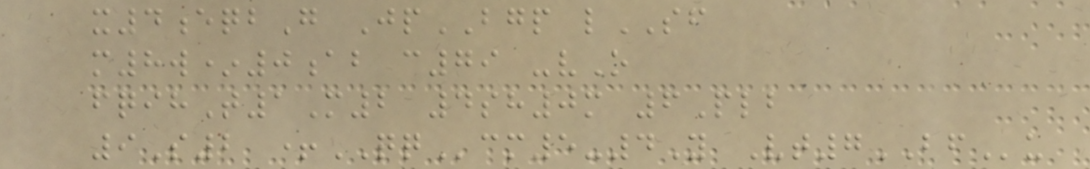x4eqbG JpBGP lSF
m8w*0ab c79 -vO
fqihT1M2 4sh0m 6Plb
9S2 +QQcm5-4Y Vt7BFu
